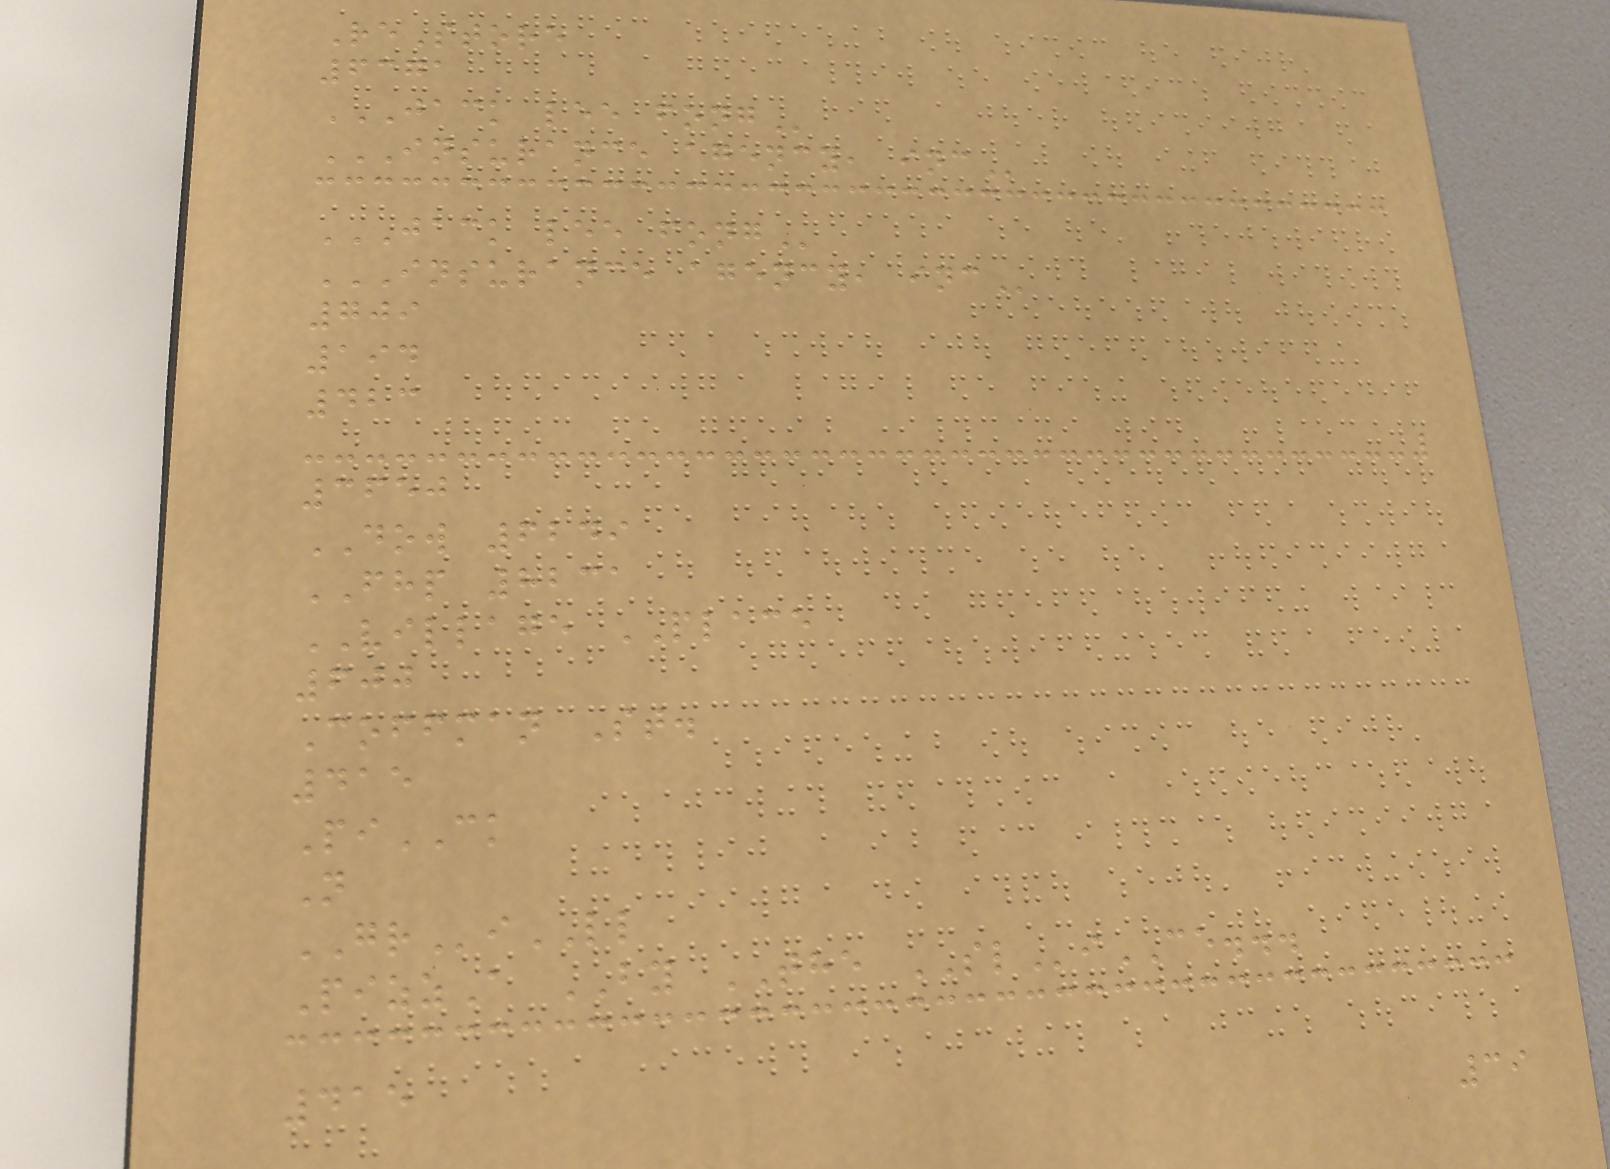ReStore
6371
JACK LEE FONG
INSURANCE AGENCY, INC
JACK LEE FONG
INSURANCE AGENCY, INC
709
194
423
3650
DOW 6249
FHP 8231
VILLAGE PLACE
600
Coffman St.
415
PiCK
N
GRiLL
PizzA BY THE SLiCE...
415
39
